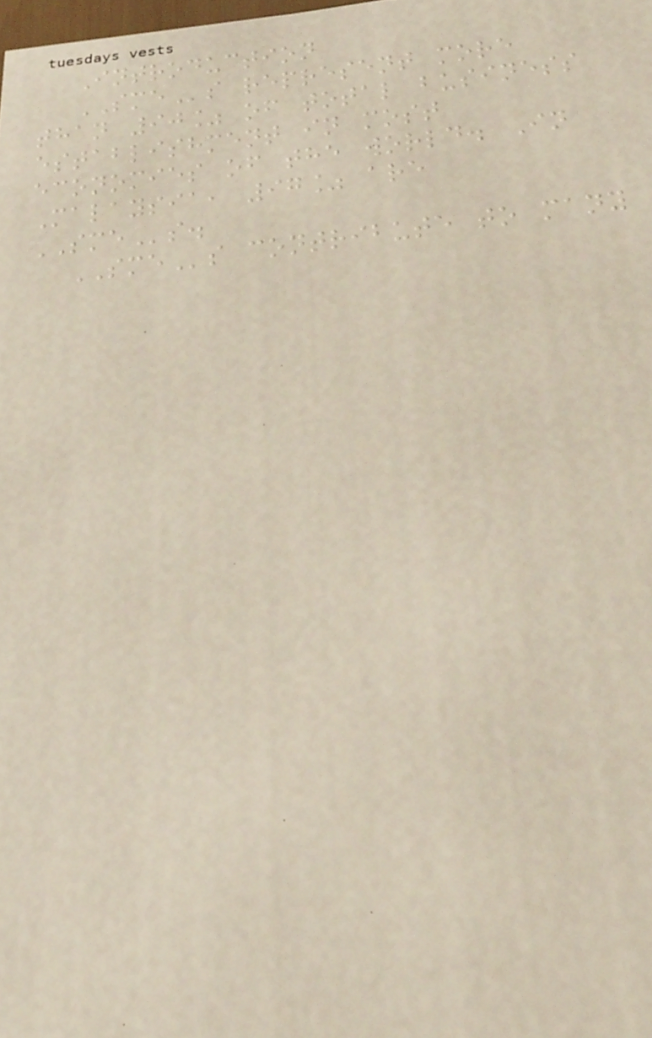Introduction
SMEs represent more
than 90% of total business
establishment in most
economies of the world. In
Malaysia, 97% are
SMEs.
SMEs contribute to many
